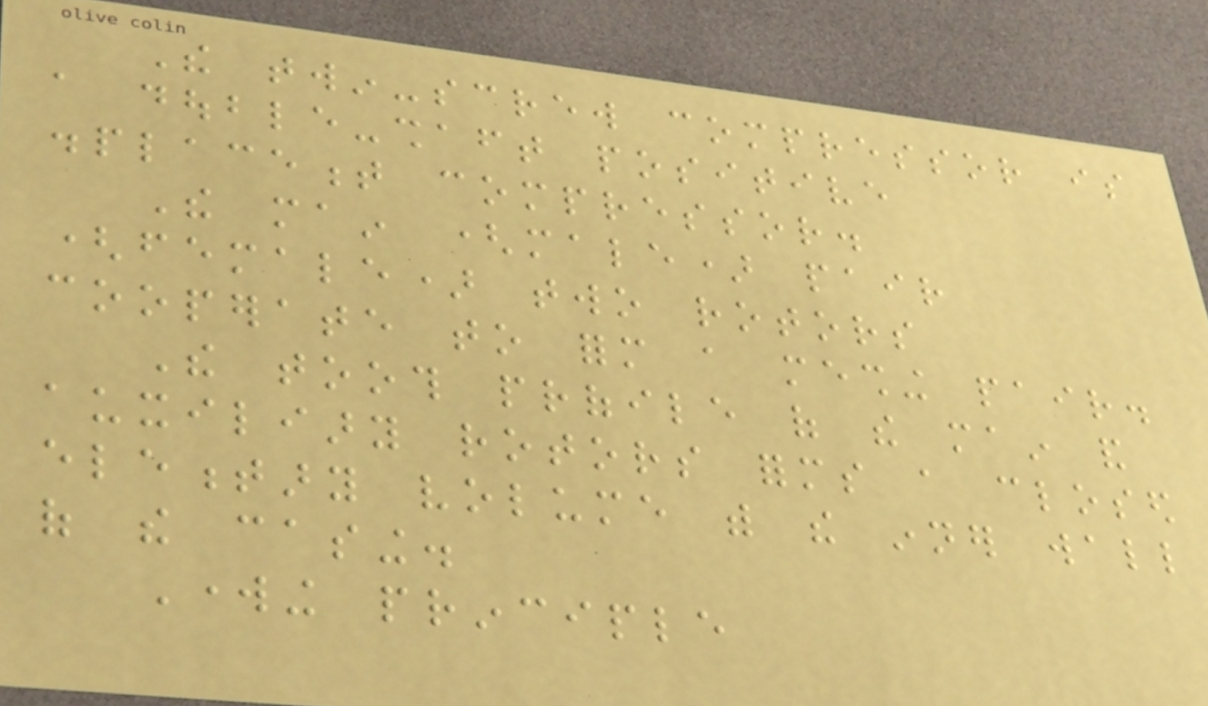The twin-screw compressor is
a double-shaft positive
displacement compressor.
The main (male) pair
(female) two rotors
cooperate to form a meshing pair.
The tooth profile of the main and
auxiliary rotors forms a closed
elementary volume with the inner wall
of the casing.
Working principle
